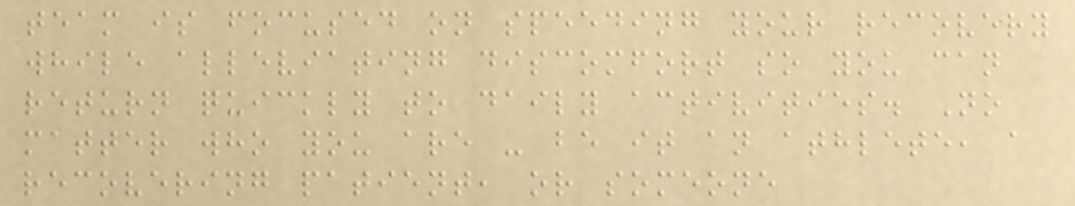team is focused on speeding your recovery
while alleviating discomfort so you can
return quickly to daily activities. No
matter who you are - be it an athlete, a
recovering patient, or someone
